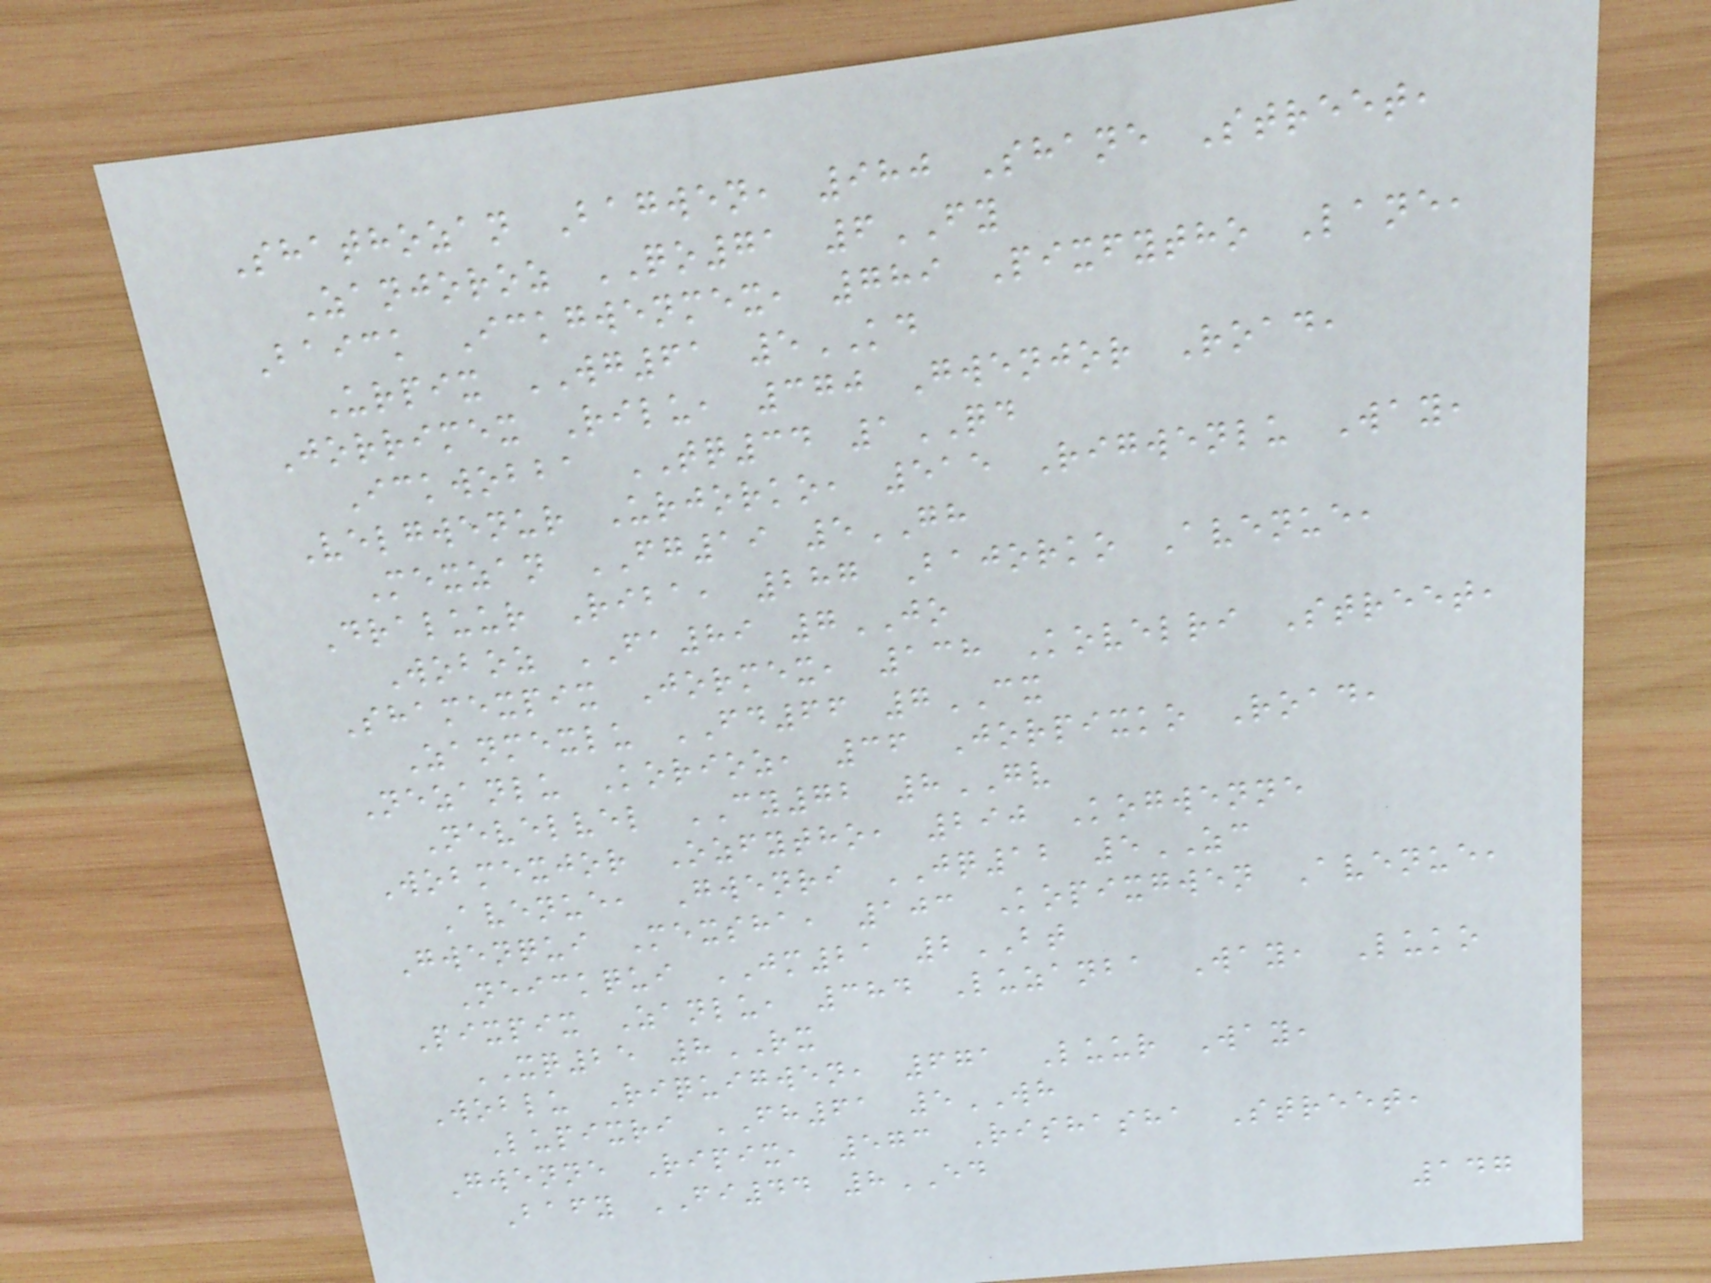Shathozan Bagwen, 980 Shane Street,
Zanjoroz QO71 6FY
Baick Ickgwenmex, 789 Pixfytho Lane,
Urpix WG61 5KD
Jorrimex Rilu, 370 Gwenjor Road,
Ickwobba TQ34 1QD
Velgwenur Urjorko, 515 Rigwenlu Way,
Mexzan FG19 5GH
Draluur Riba, 287 Bajorko Avenue,
Woboz FA89 7JO
Shamexpix Jormex, 138 Kovelri Street,
Zanmexlu FD66 7CX
Nezanlu Korioz, 36 Jorpixko Road,
Nevelvel CY72 8GV
Wobmexjor Ozfytho, 290 Kogwenne
Avenue, Gwenri JQ12 5ZC
Gwenqui Mexsha, 103 Kopixgwen Avenue,
Neickqui JM21 2BT
Pixpix Zanlu, 384 Luzanba Way, Luko
XQ25 8RX
Woblu Riquigwen, 671 Luur Way,
Lupixri FH61 5WH
Gwenne Ripix, 573 Rishasha Street,
Bafy FI44 8ED
147
